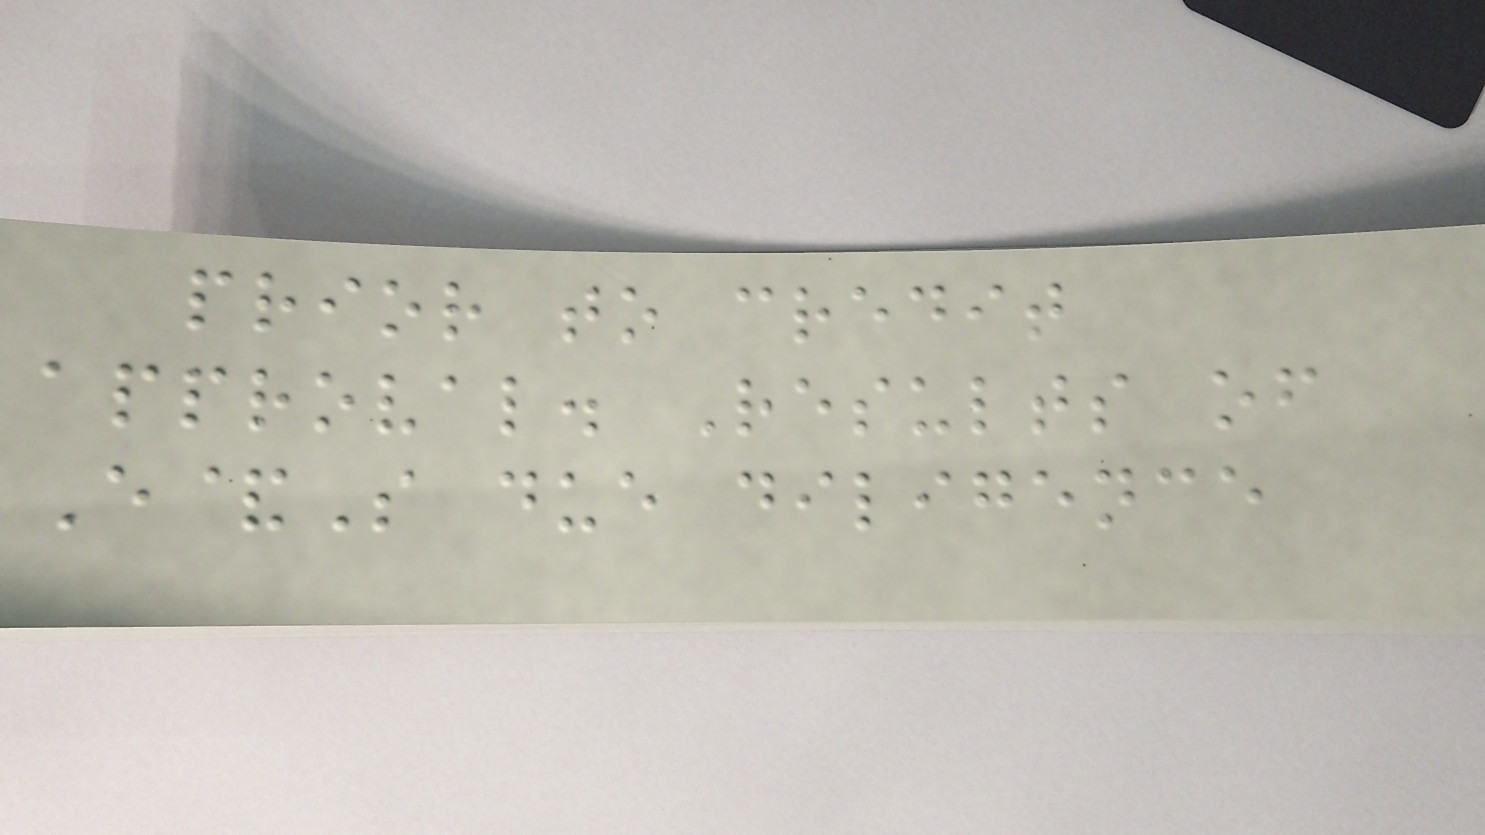prior to credit
approval. Results of
E&S due diligence
